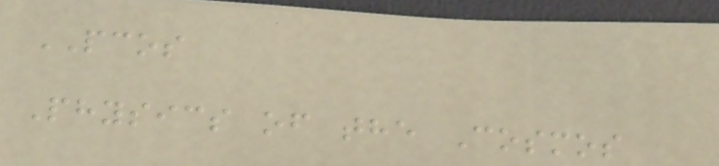PCOS
Physics of the Cosmos
